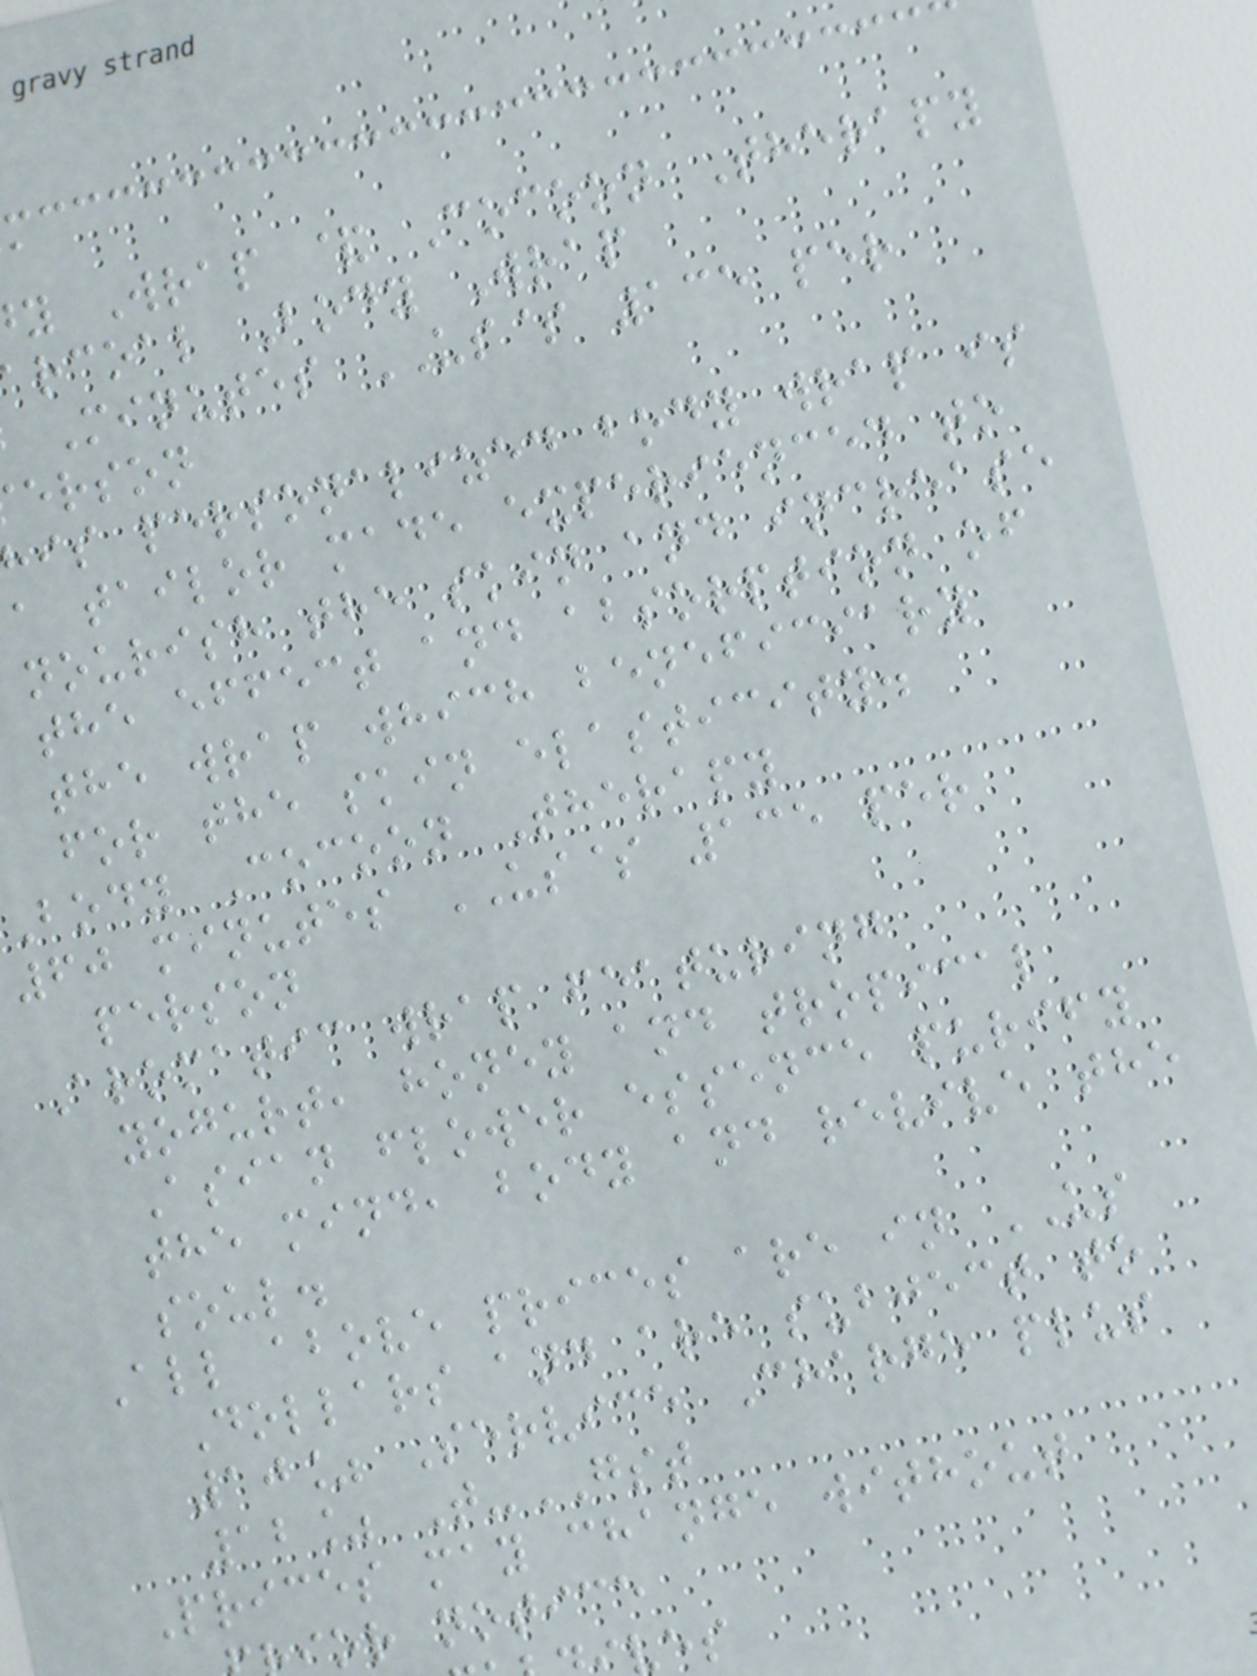y Wrap & Cocoon Therapy
rcoal Body Wrap
Minutes US$ 135 per
erson
is personalized body wrap is
a tailor made experienced to
nourish the skin and increase
the effect and absorption of
the wrap which beneficiary
for the skin elasticity.
Body Cocoon Therapy
60 minutes US$ 135 per
person
Aromatic wrap featuring
yogurt, honey and tropical
Asian flower essence purify
the mind, body and revive the
soul.
All above prices are in US
Dollars and are subject to
10% Service Charge plus
12% T-GST
Prices may change without
ior notice
